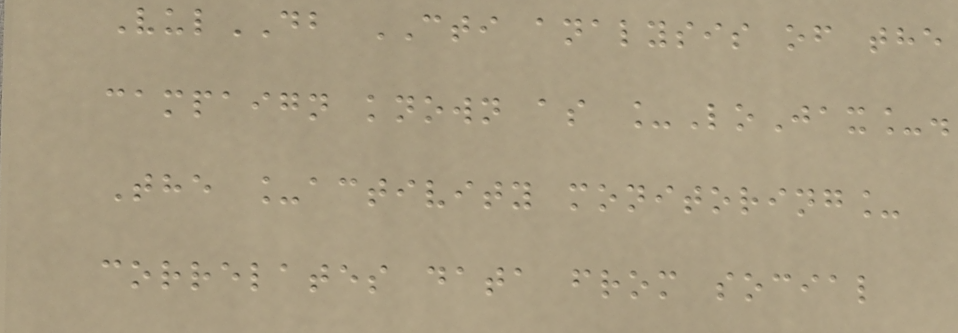VulDB CTI analysis of the
campaign known as _LoJax_.
The _activity monitoring_
correlates data from social
